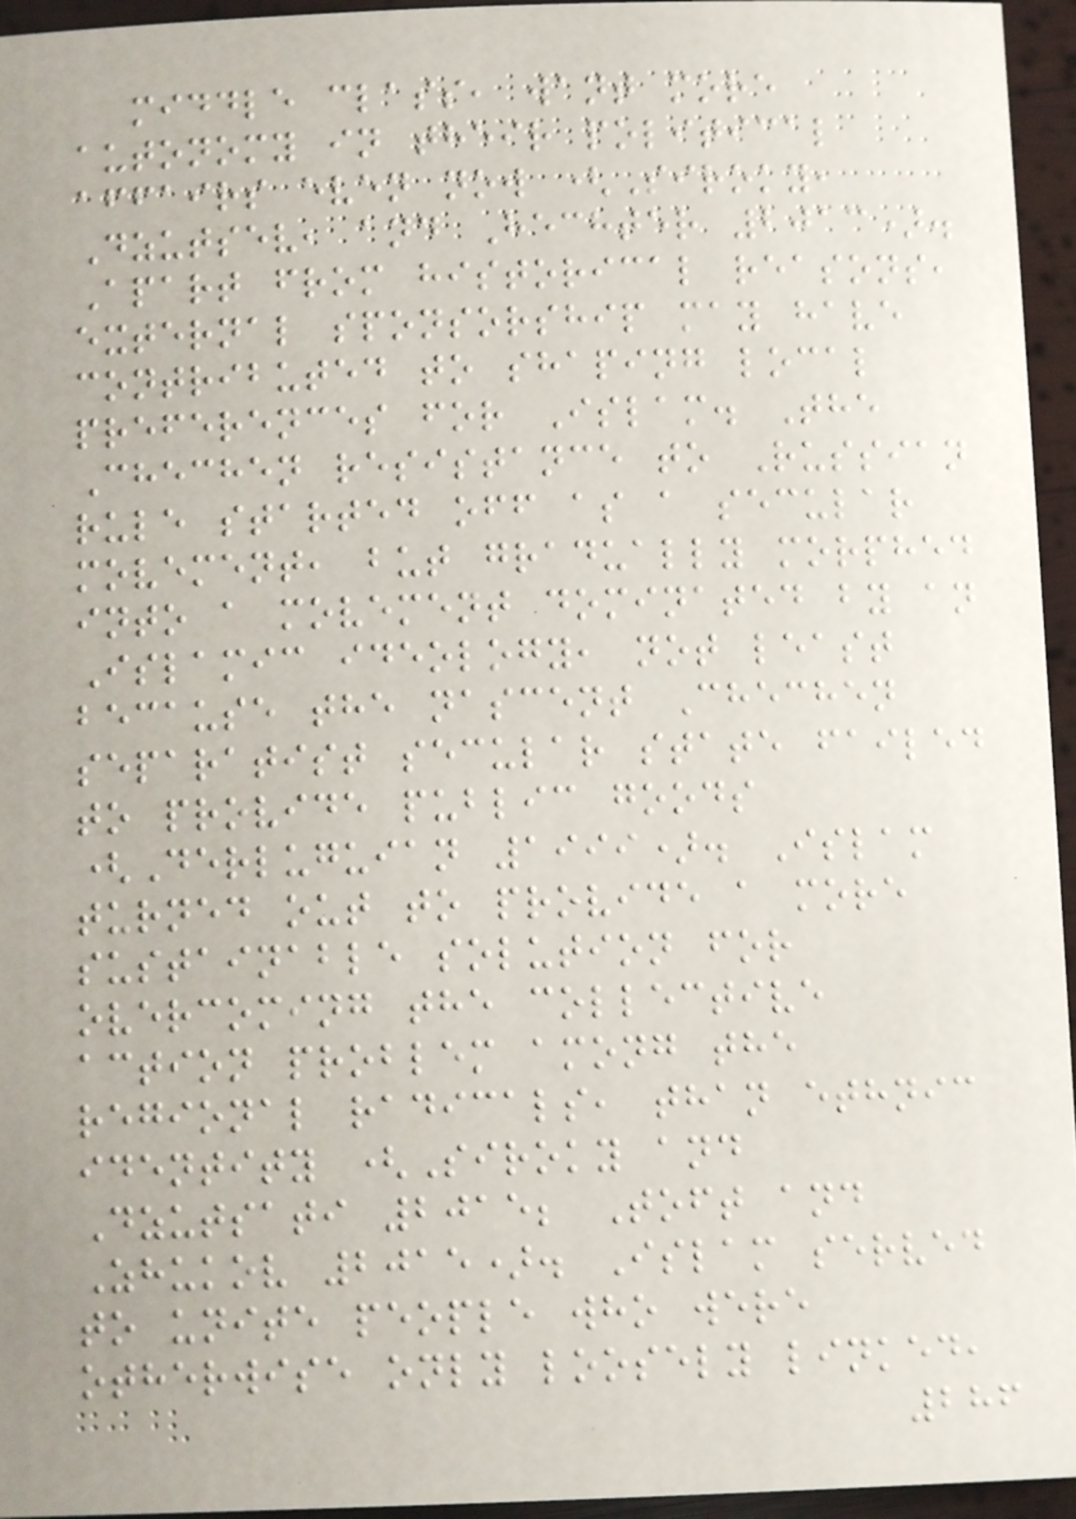middle class, want more
autonomy in their political
affairs even now (Siroky,
Dzutsev, and Hechter 2013).
Apart from historical reasons,
external sponsorship may have
contributed to shaping local
preferences for Islam. The
Chechen resistance to Russian
rule started off as a secular
movement, but gradually morphed
into a movement dominated by an
Islamic ideology, not least
because the nascent Chechen
separatist secular state failed
to provide public goods
(Derluguian 1999). Islam
turned out to provide a more
sustainable solution for
overcoming the collective
action problem among the
regional radicals, than ethnic
identity (Siroky and
Dzutsati 2015; Toft and
Zhukov 2015). Islam served
to unite people who were
otherwise only loosely linked,
286
